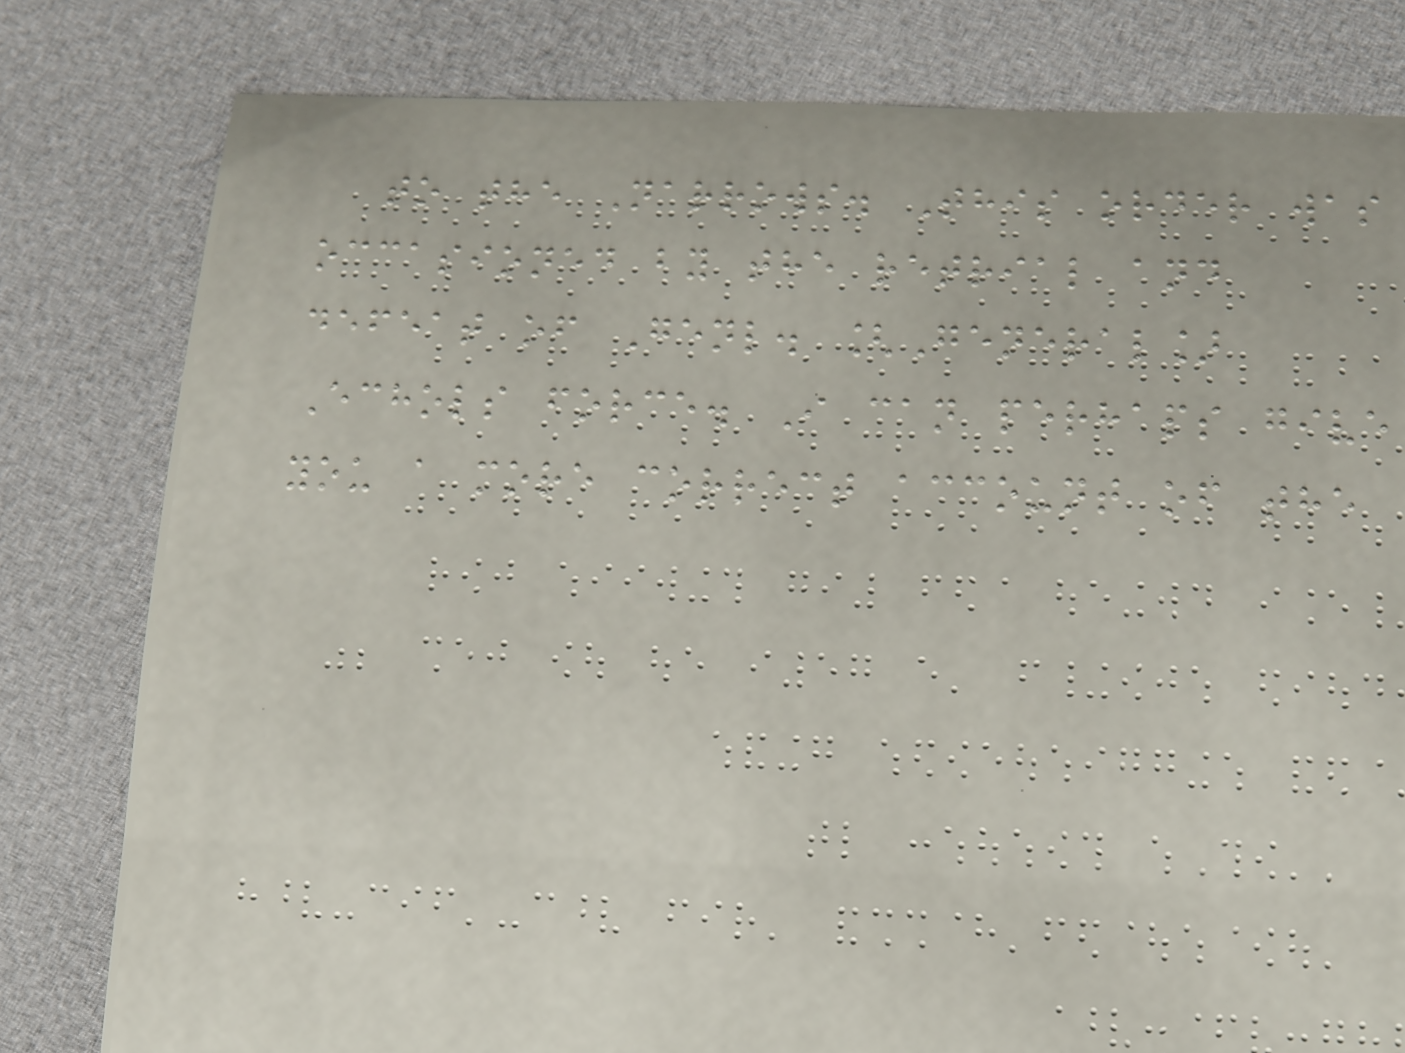to the Narrows. This order was
occasioned by the retrial and
defeat of Genl. [General]
Echols force. I can perhaps give
you a more correct account of the
